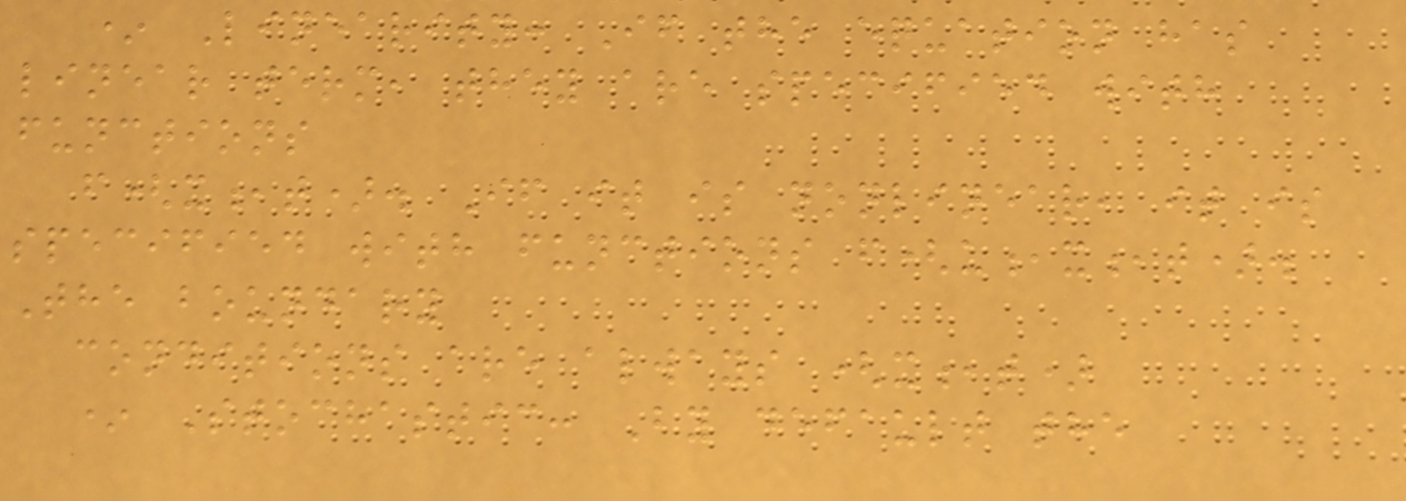* Linearity: If the equation has
linear term, they are specified with
functions
f(x,t). If it is nonlinear, it is
specified with functions f(u,x,t).
The boundary
conditions are always (x,t)
* Stochastic: By default the
